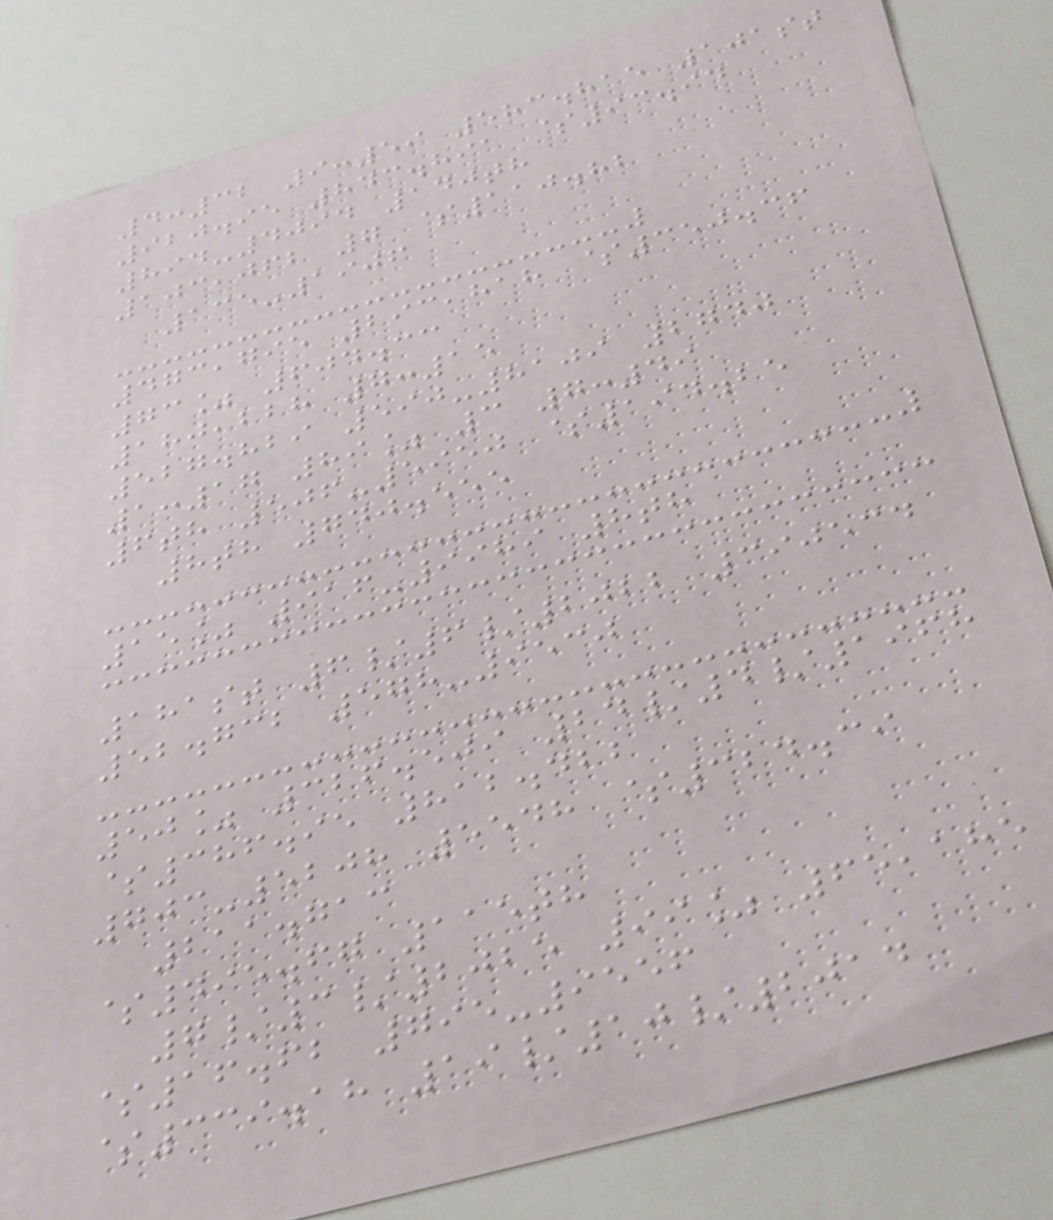4:32 9:59 583.815 101st
920.95 843.891 $93.94
894-4094 140th
103,062 7 $110.82
135-1906
473,795 293,818 $350.36
73% 604.33
180,228 7:15
527.829 590-8109 2740
1:17 89% 3 7:49
6th 506-5950 $194.25
8th 740.555
15% 916-9989 8th
181st 6/6/2022 390534
52.732 578-9530
50% 326.509 24/4/1968
$386.95 812.422
703-5208 5548 $324.39
211.713
$495.67 115th
7/3/2025 99% 65,185
$16.62 795-9556
$339.18 19/10/2014
